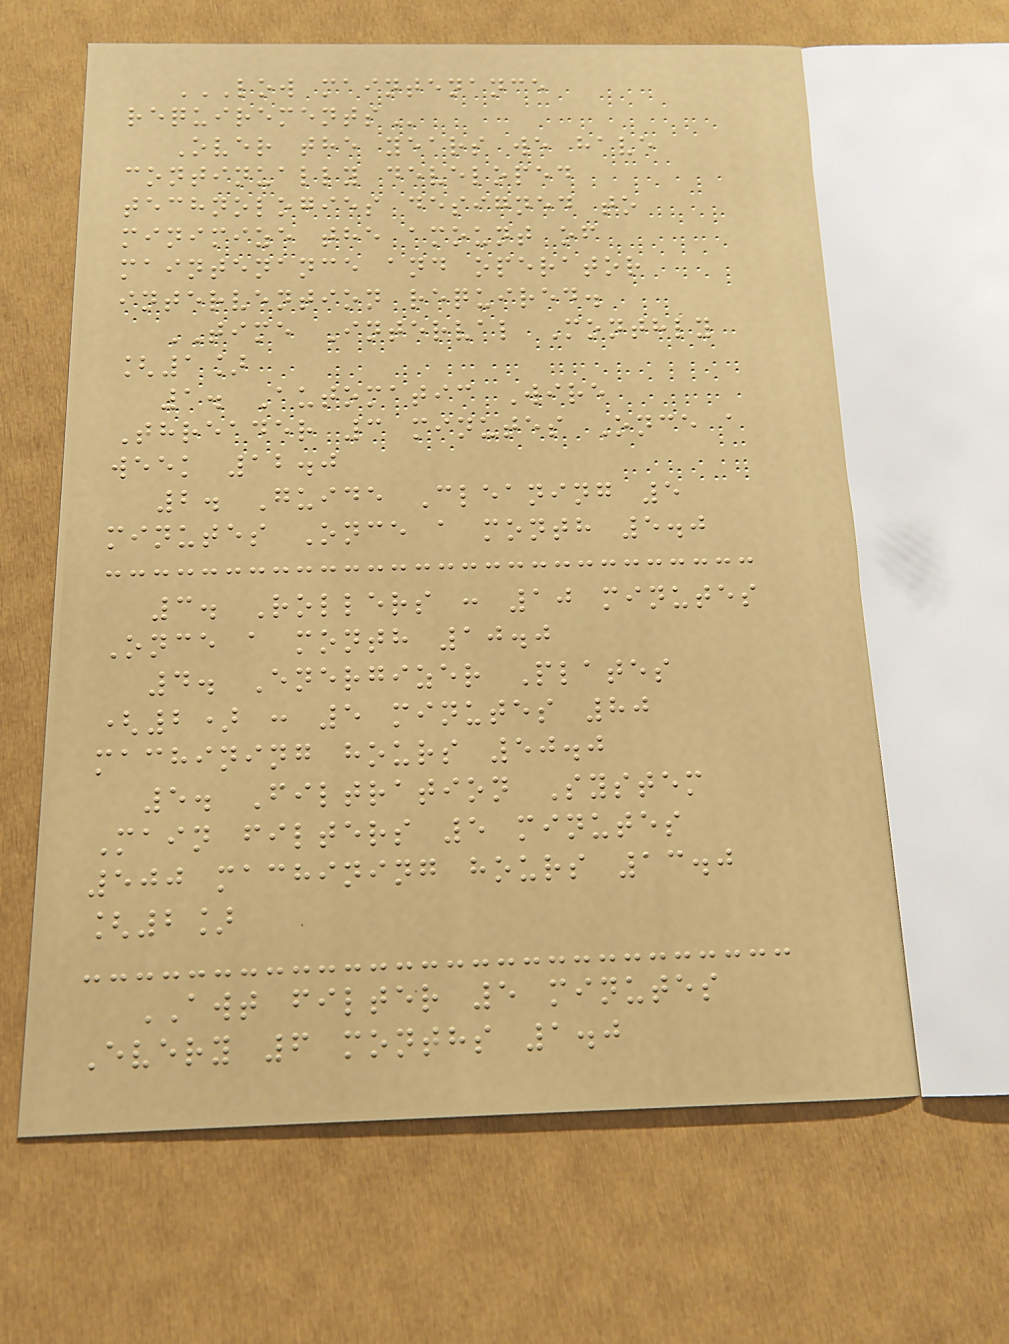LOW MAINTENANCE
REQUIREMENTS
Over the years we have
continually developed
technologies designed to
minimize the amount of
maintenance and operator
intervention required.
TIME Interval Monthly
[1]
1. Automatic Wire
Threader 3 minutes Once a
week 12.0
2. Guide Cleaning 5
minutes Once a month 5.0
3. Rollers : 10 minutes
Once a month 10.0
4. Energizer Plates
(2) : 5 minutes 80
machining hours 50.0
5. Filtration System
Main filters 5 minutes
500 machining hours 13.0
[2]
AWT filter 5 minutes
Every 6 months 1.0
